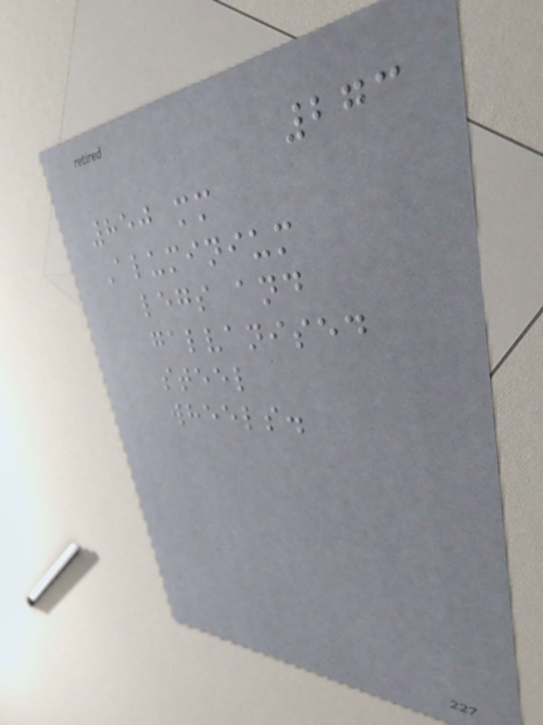273
850 mm
Aluminium
legs and
galvanised
steel
wheels.
